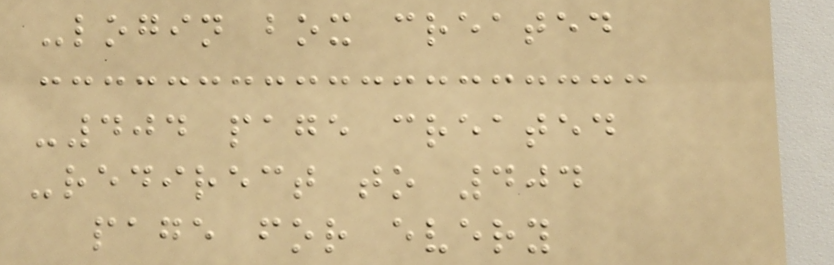-login box created
-404 page created
-redirect to 404
page for every
